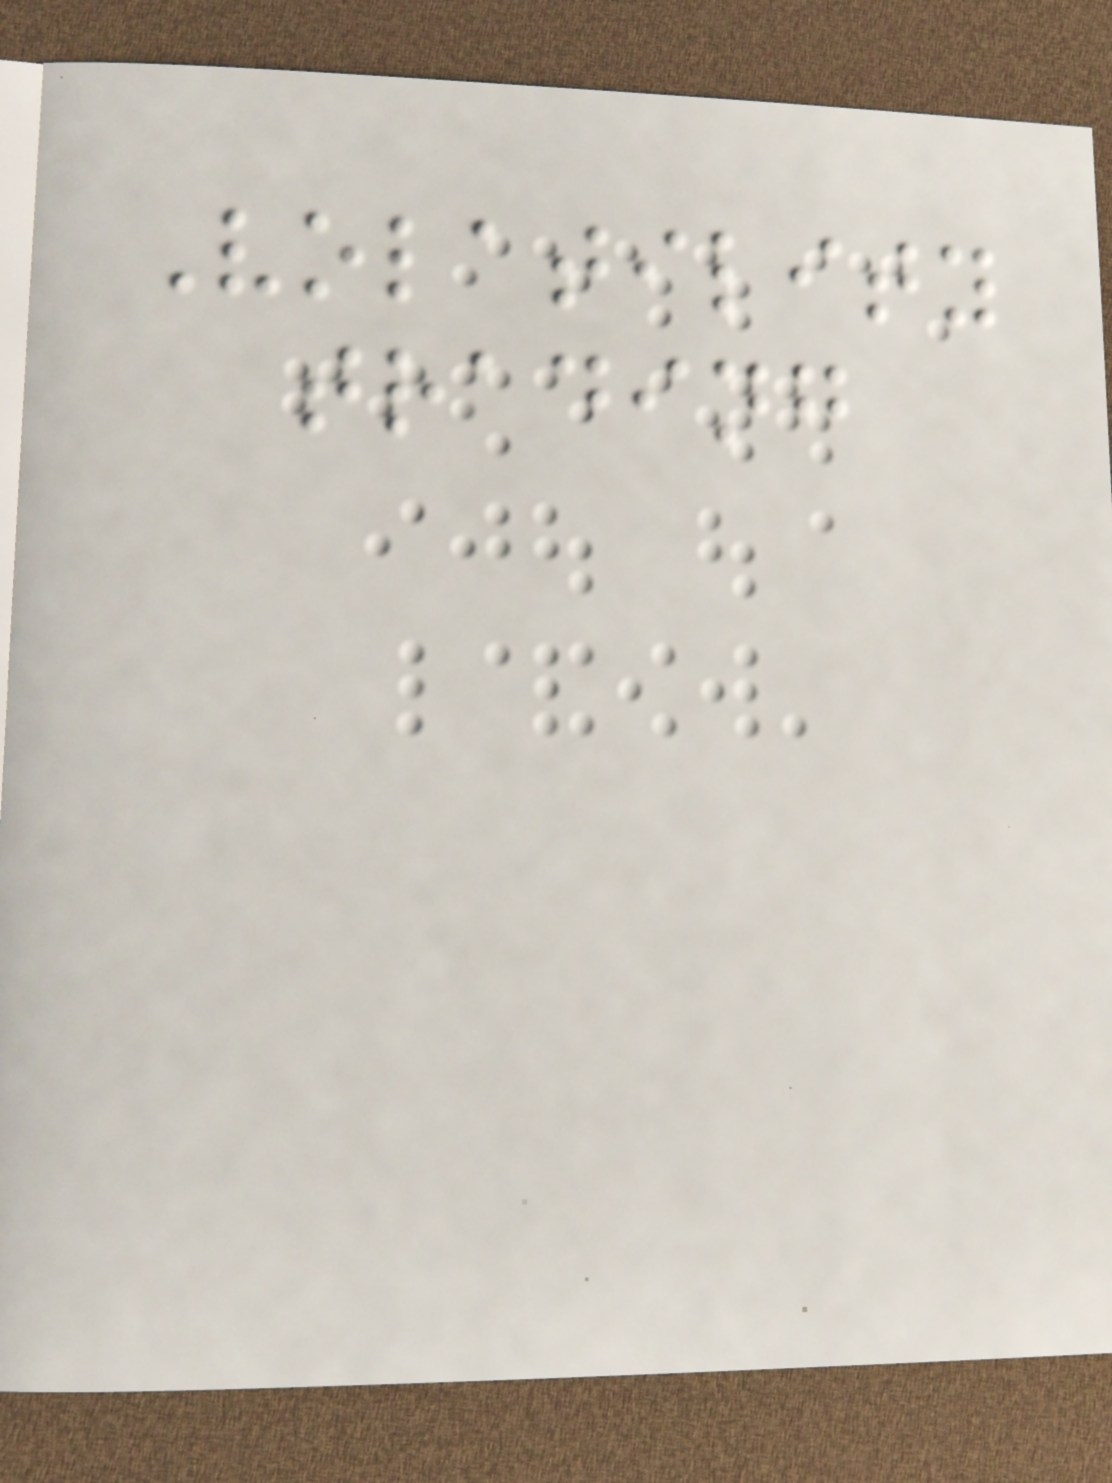Volatility
trading
